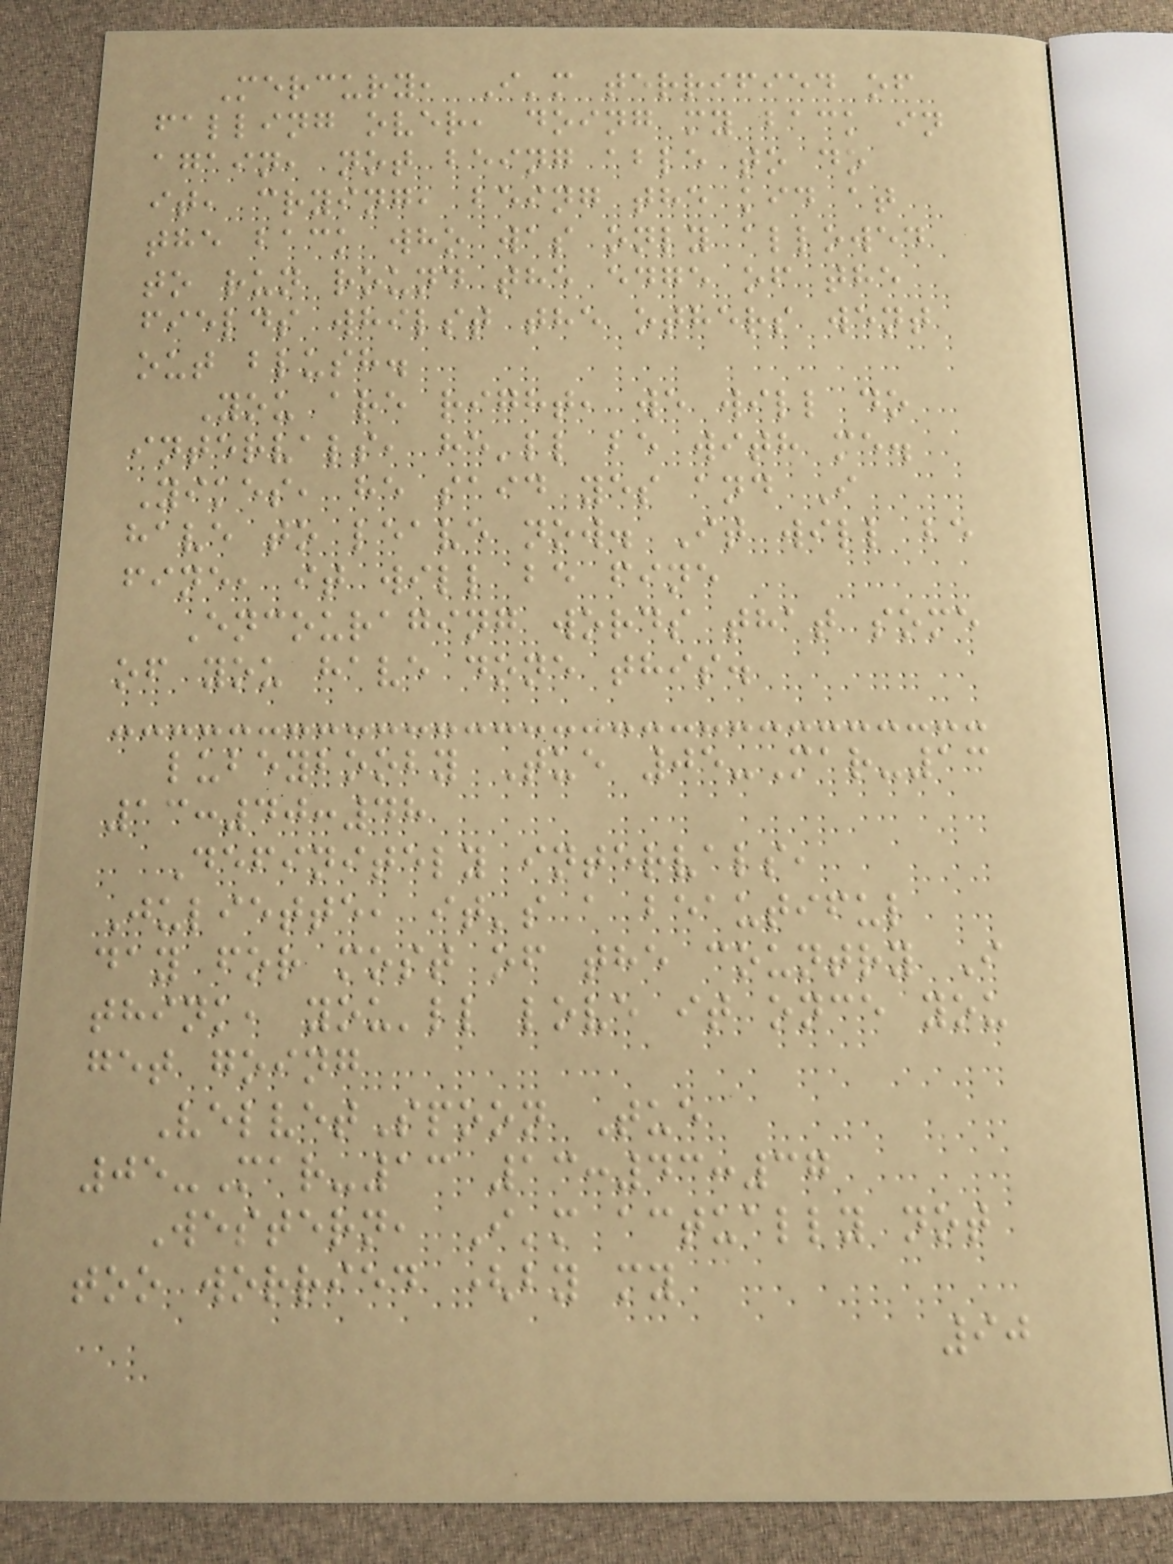Mercury, I'm terrified of
falling over, doing my back in
again, not being able to do
it, crying, being the kid at
the back who was only allowed
to run round the edge of the
fields whilst the others went
out blush.
You are right, we will do
intervals, he'll be with me.
Yikes, he said yes and I
have to leave now. It will be
fine, it will be fine
Encouraging words that some
of you have done this.
lubeybooby Tue 05-Mar-13
13:40:48
Definitely intervals,
Juliette, it's a beautiful
day for most of the country I
think, you'll love it once you
get going
VelvetSpoon Tue
05-Mar-13 13:43:37
Western, I'm actually not
too worried (by my
90
